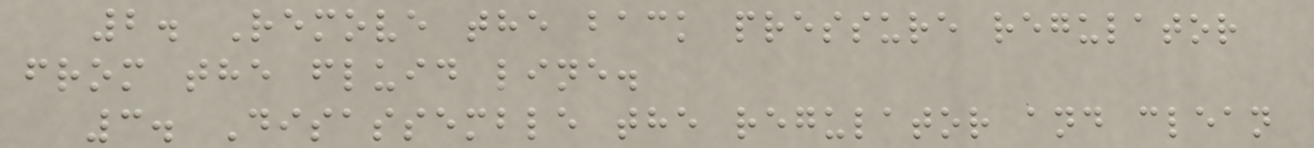2. Remove the back pressure regulator
from the fluid line.
3. Disassemble the regulator and clean
